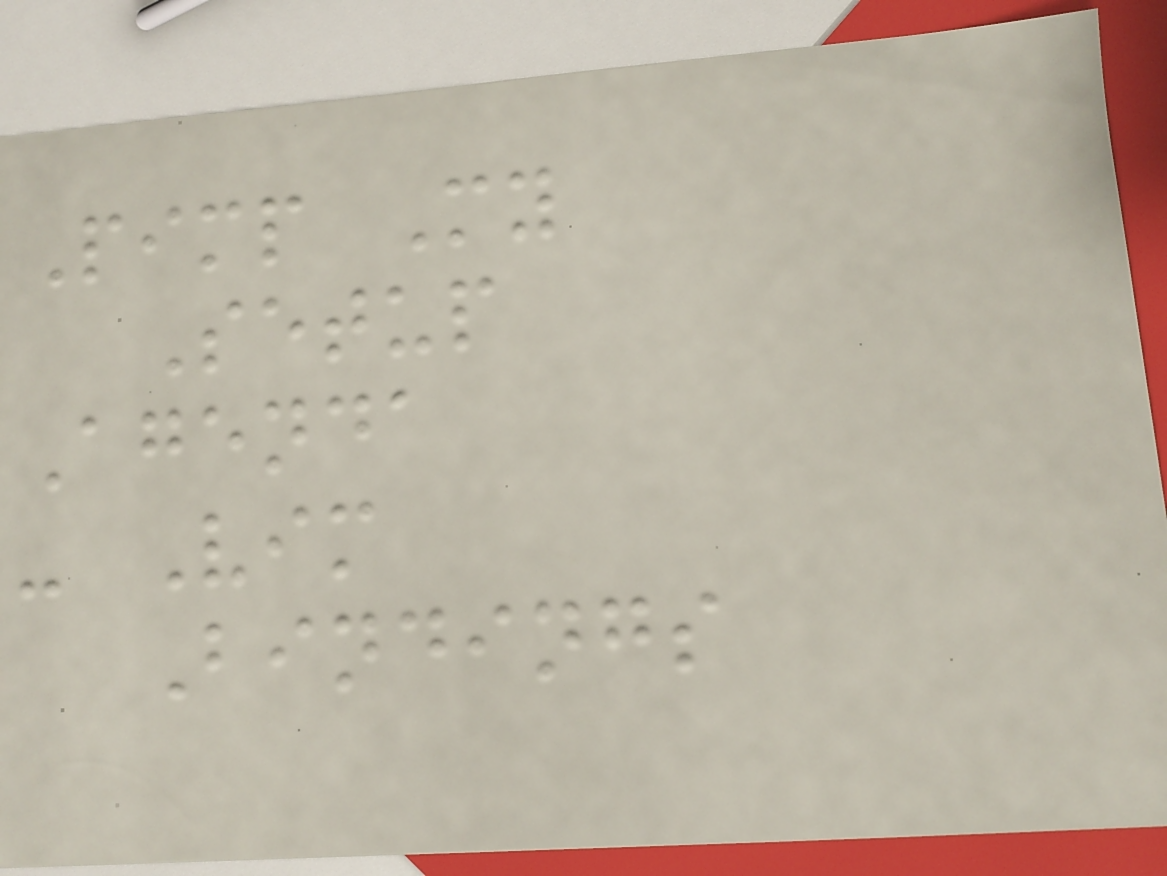Pimp My
Setup
Agenda
- Vim
Bindings
